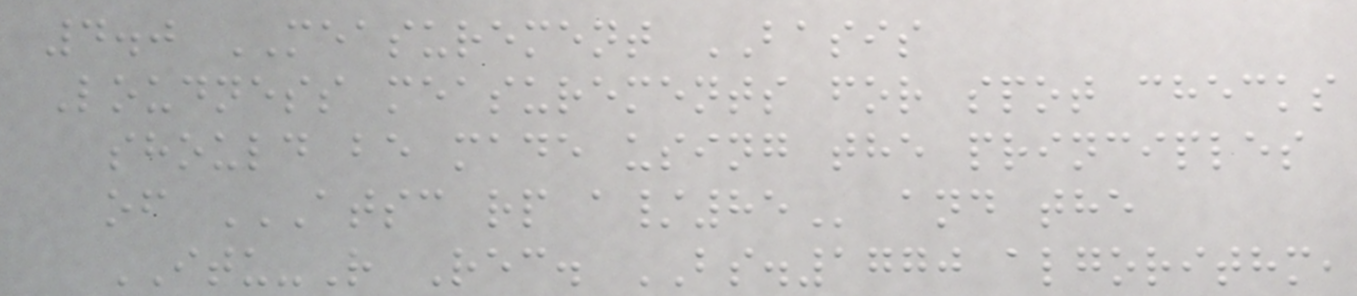4.0 MEASUREMENT BASIS
Loudness measurements for spot checks
should be made using the principles
of ATSC RP A/85 and the
ITU-R Rec. BS.1770 algorithm,
